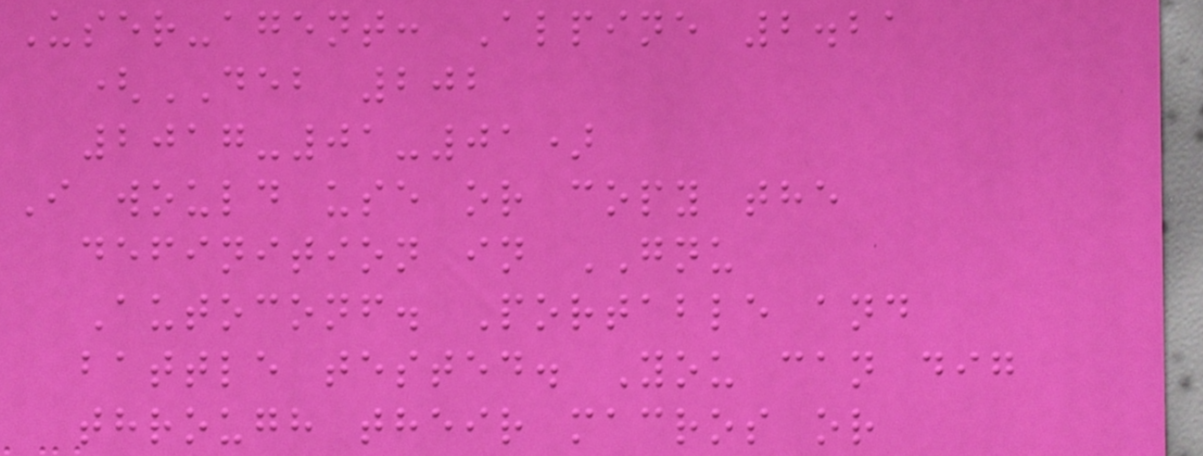User-agent: Alpine 2.21
(DEB 202
2017-01-01)
I would use or copy the
definition in GNU
Autoconf. Portable and
battle tested. You can dig
through their macros or
